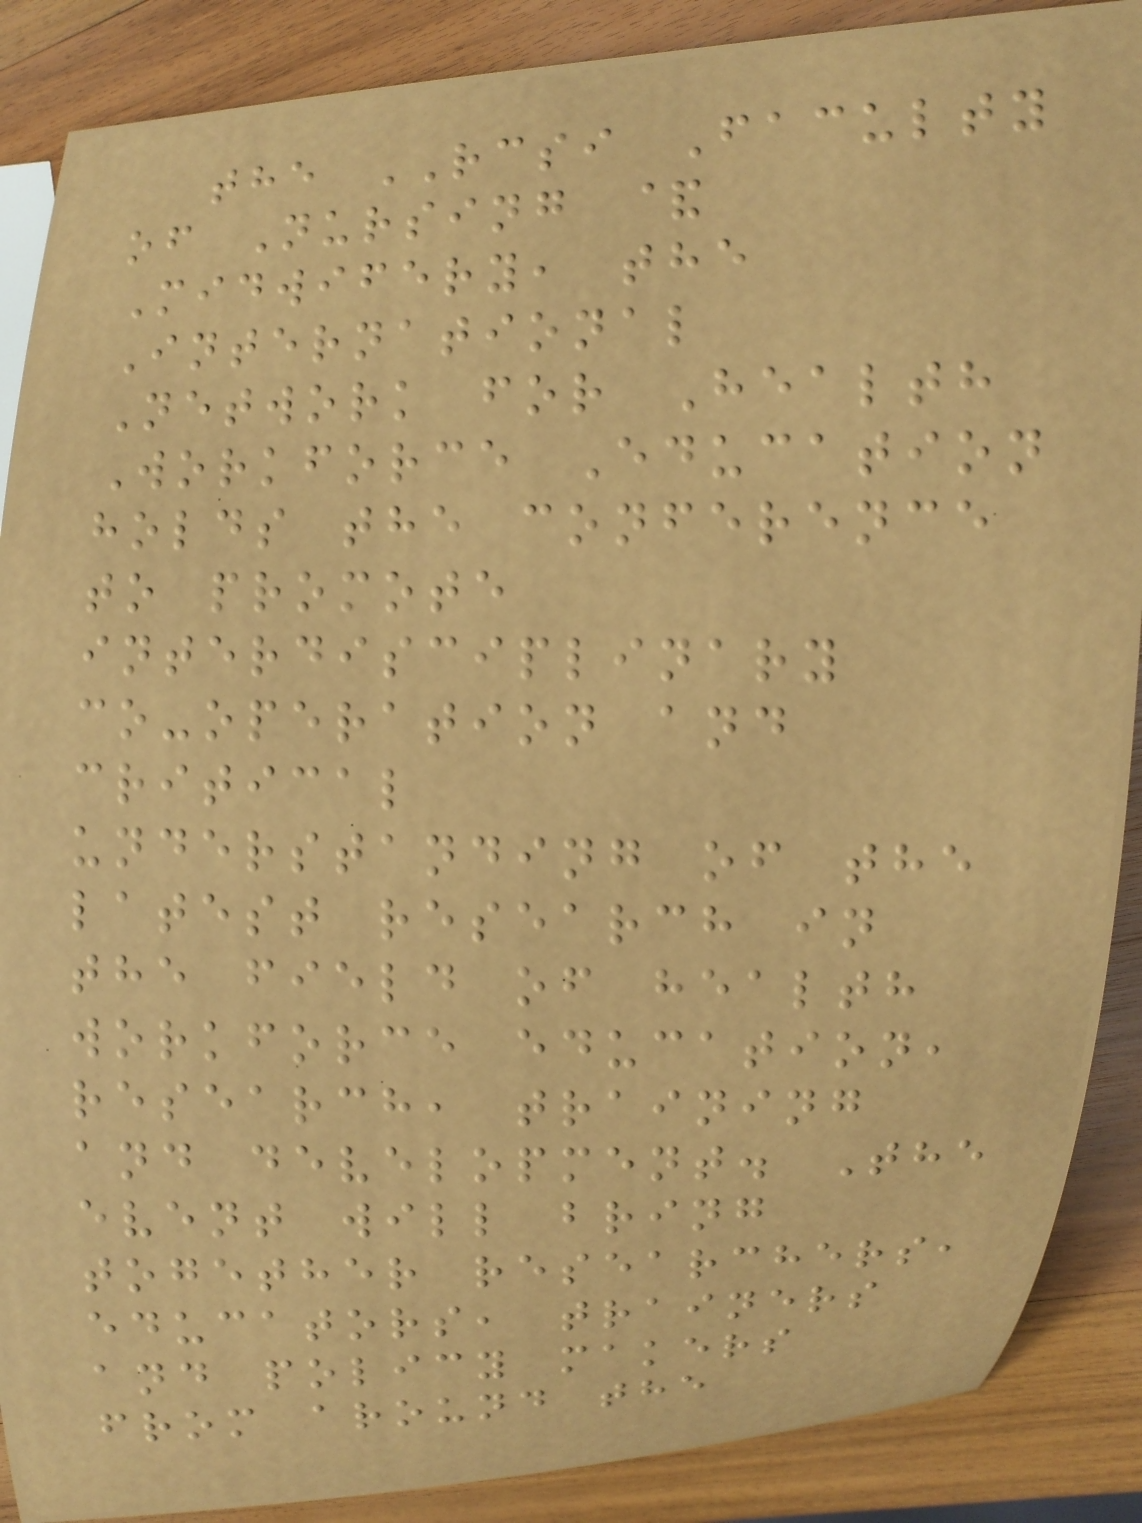the RCSI Faculty
of Nursing &
Midwifery, the
International
Network for Health
Workforce Education
holds the conference
to promote
interdisciplinary
co-operation and
critical
understanding of the
latest research in
the field of health
workforce education,
research, training
and development. The
event will bring
together researchers,
educators, trainers
and policy makers
from around the
